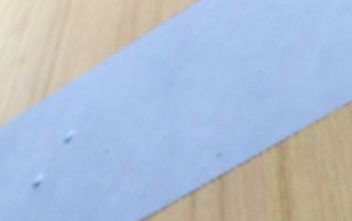A
